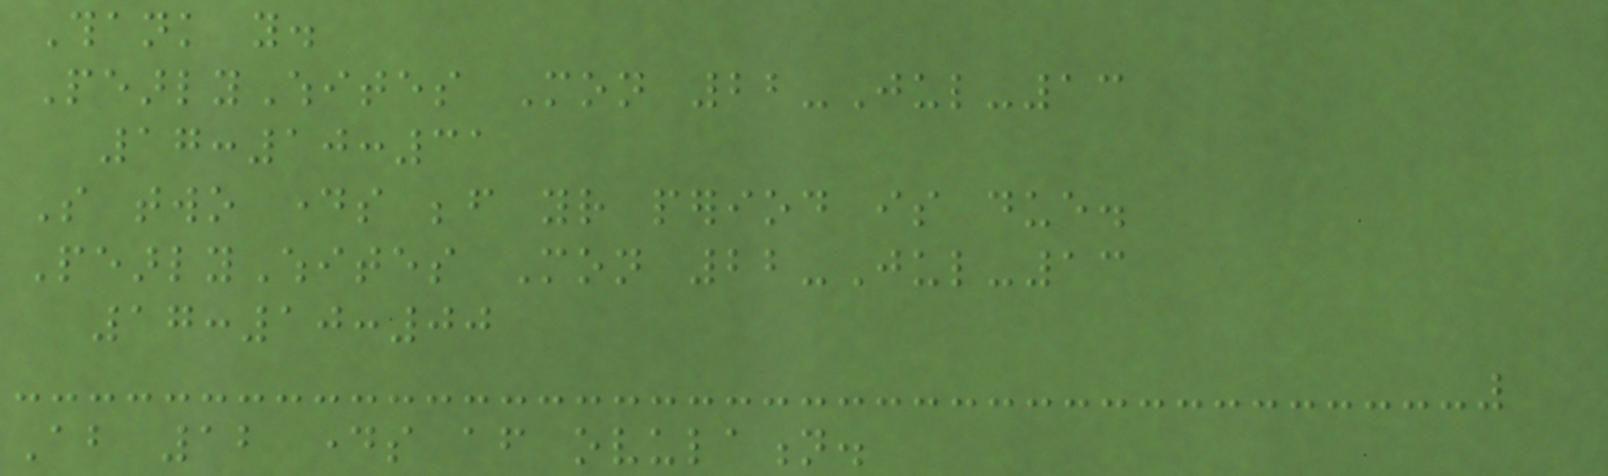Thank you.
PearlyWhites Mon 22-Jul-13
17:10:31
So two days before your period is due.
PearlyWhites Mon 22-Jul-13
17:10:00
About 12 days after ovulation.
